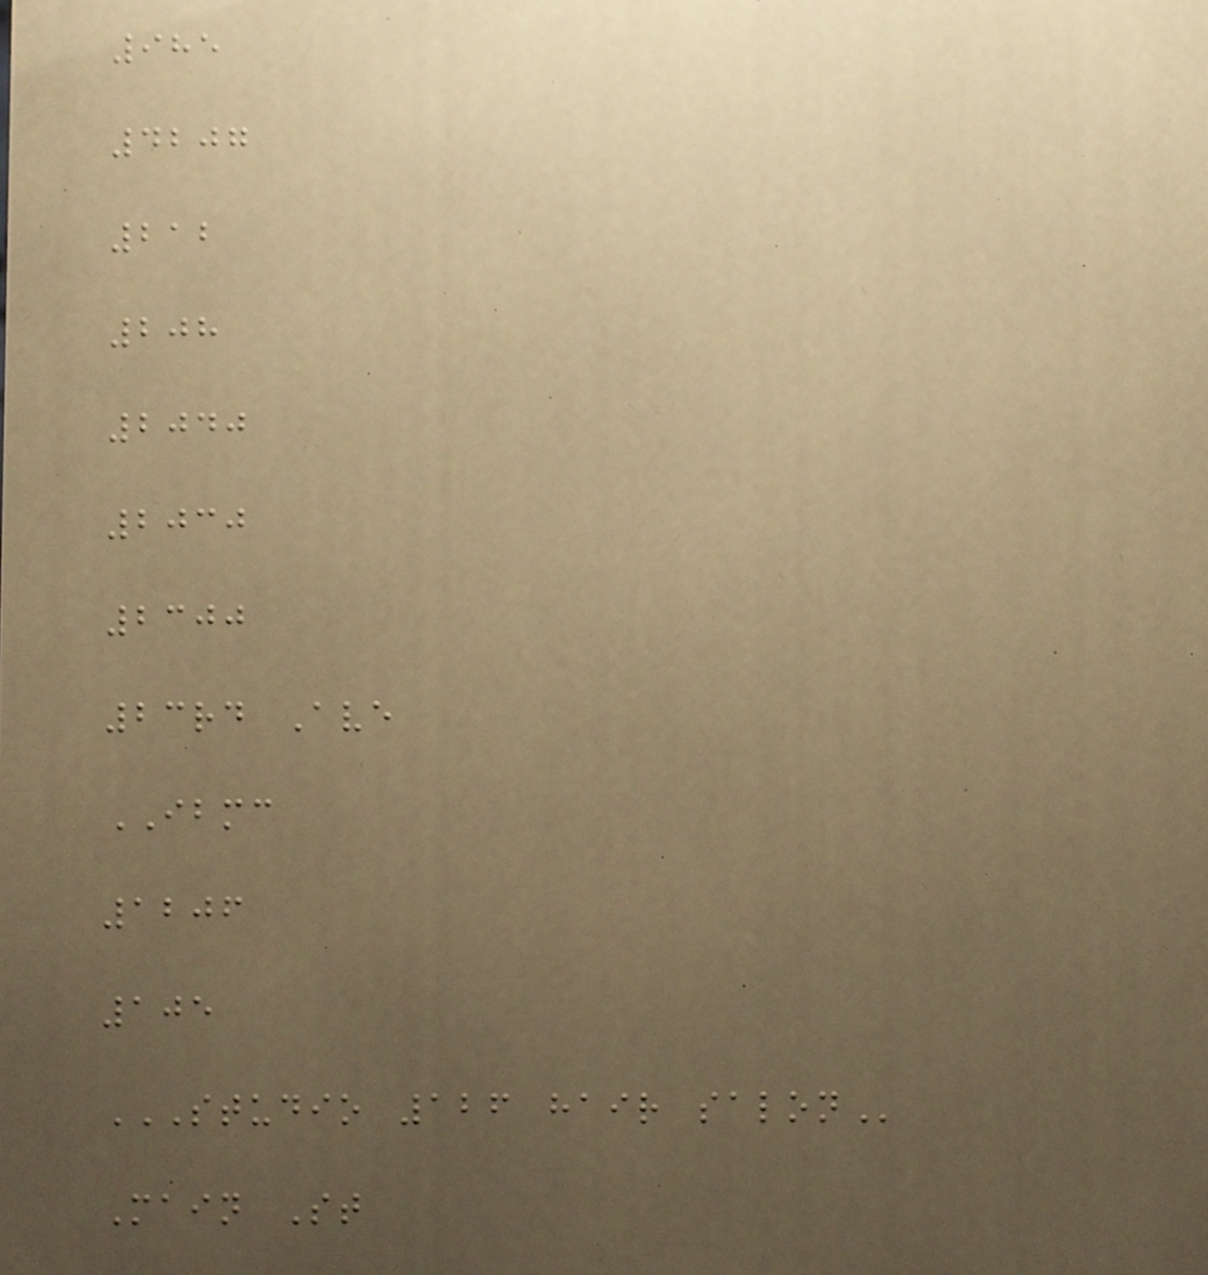985
4207
212
208
2040
2030
2300
23rd Ave
IBMC
1206
105
STUDIO 126 HAIR SALON
Main St
